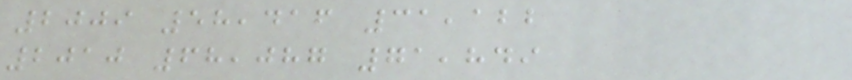2009 58,416 31,122
2010 68,087 71,849
